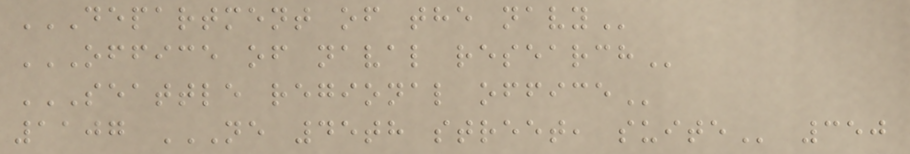DEPARTMENT OF THE NAVY
OFFICE OF NAVAL RESEARCH
SEATTLE REGIONAL OFFICE
1107 NE 45TH STREET, SUITE 350
